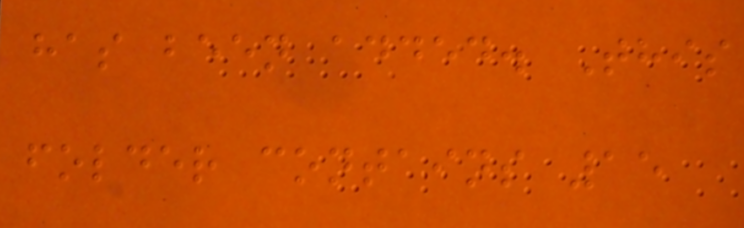has been added. This
folder contains 15
